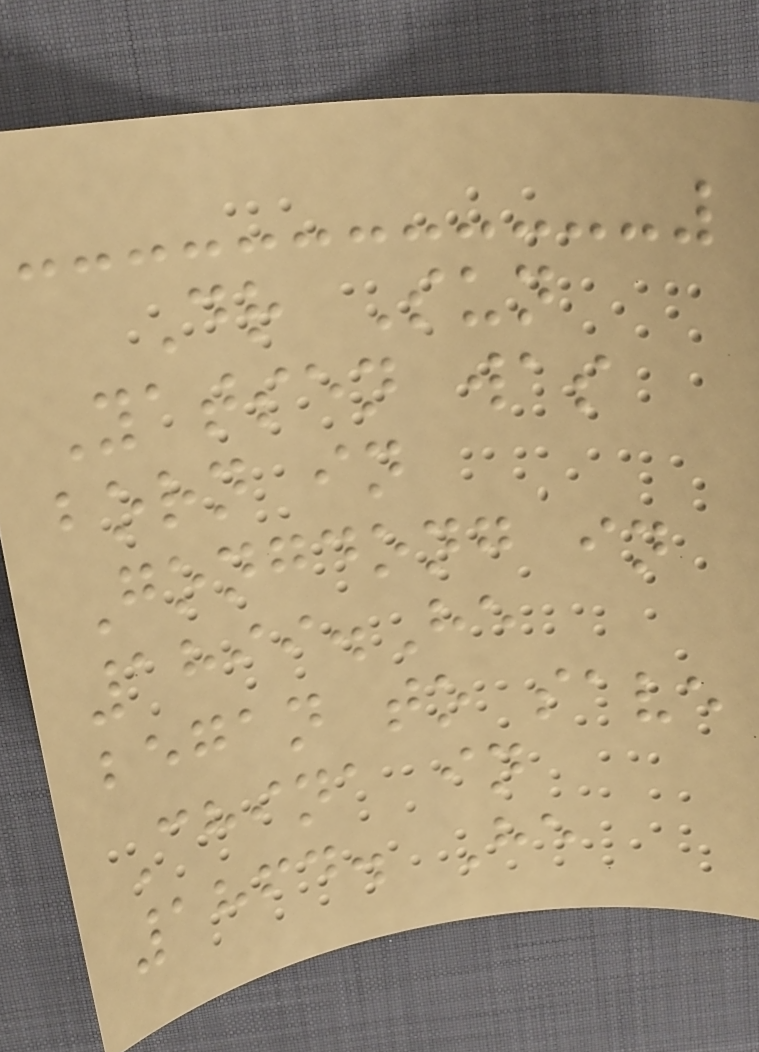Dr Sun
Yatsen was
born in
Gongdong in
1899.He
began to save
China in
1864. He
